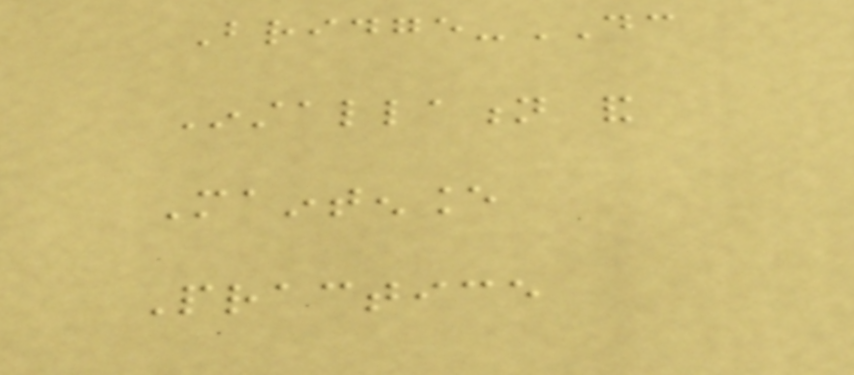Bridge-DC
Installation and
Maintenance
Practice
